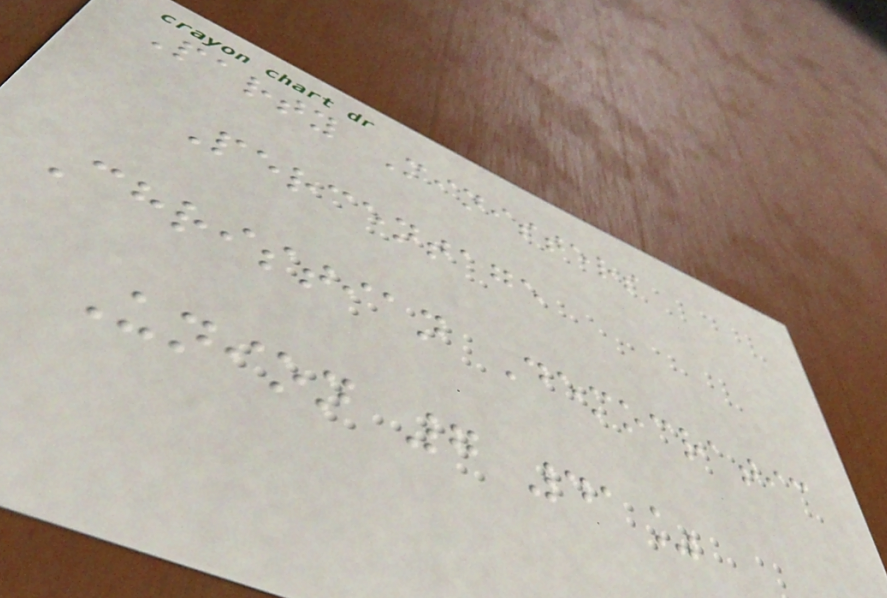Party Ministers
Percentage
Christian Democratic
Union 7 41%
